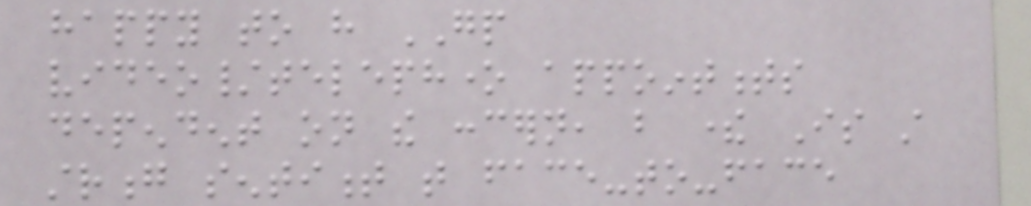happy to have GP
video/telephone appointments
dependent on the concern, but there Is still
strong sentiment that face-to-face
